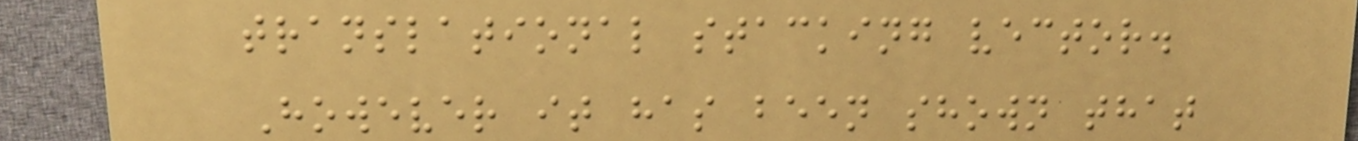translational stacking vector.
However it has been shown that
